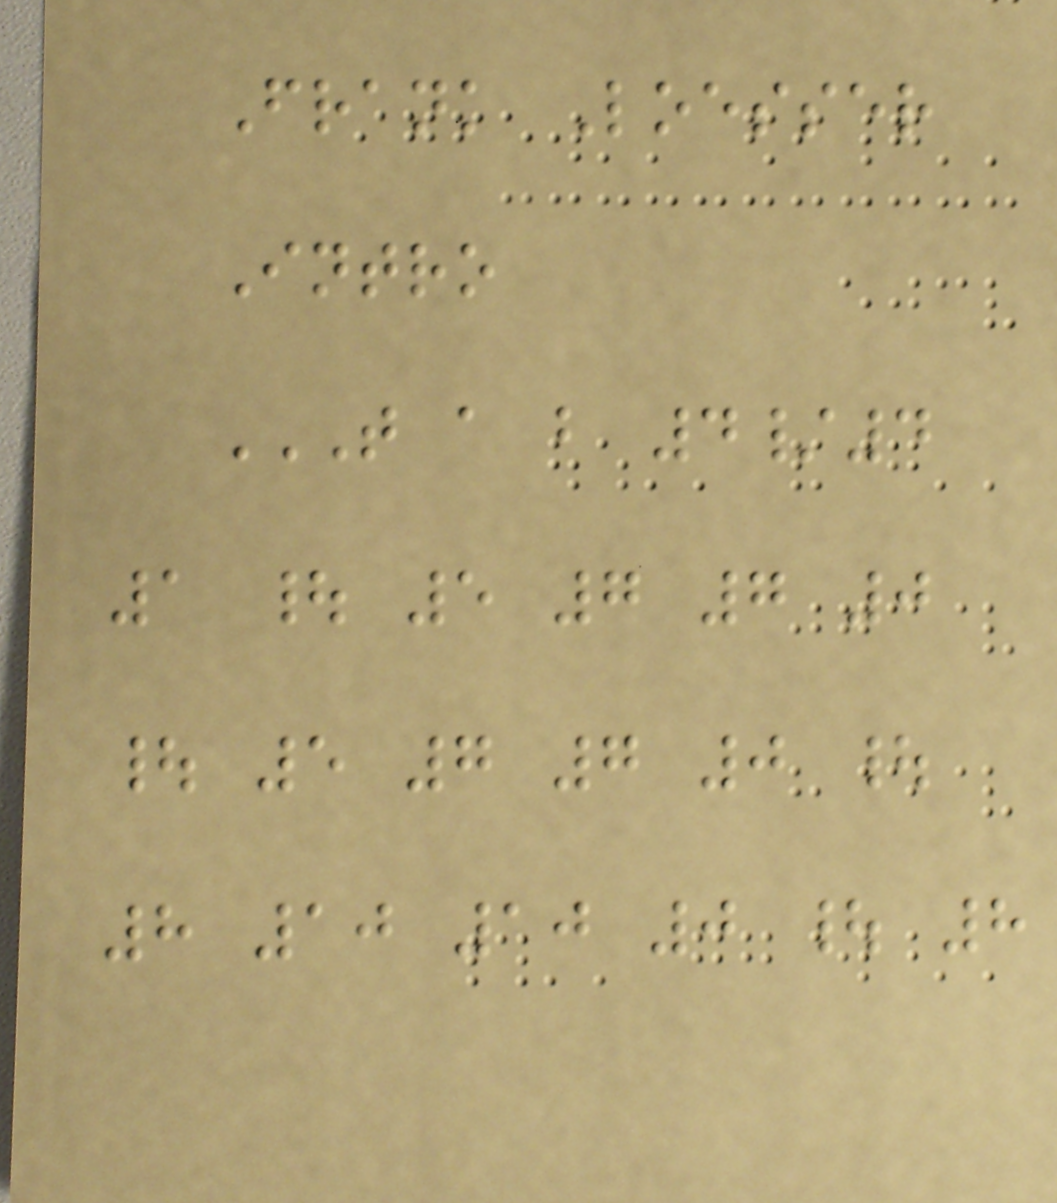Frank Loesser
Intro
T A B 4/4
1 | 5 7 7 0
| 5 7 7 0 |
8 10 10 0 | 8
